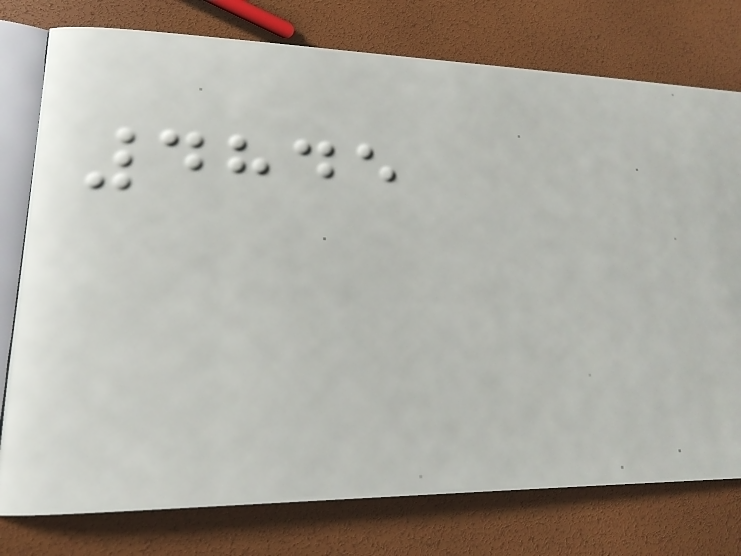4845
